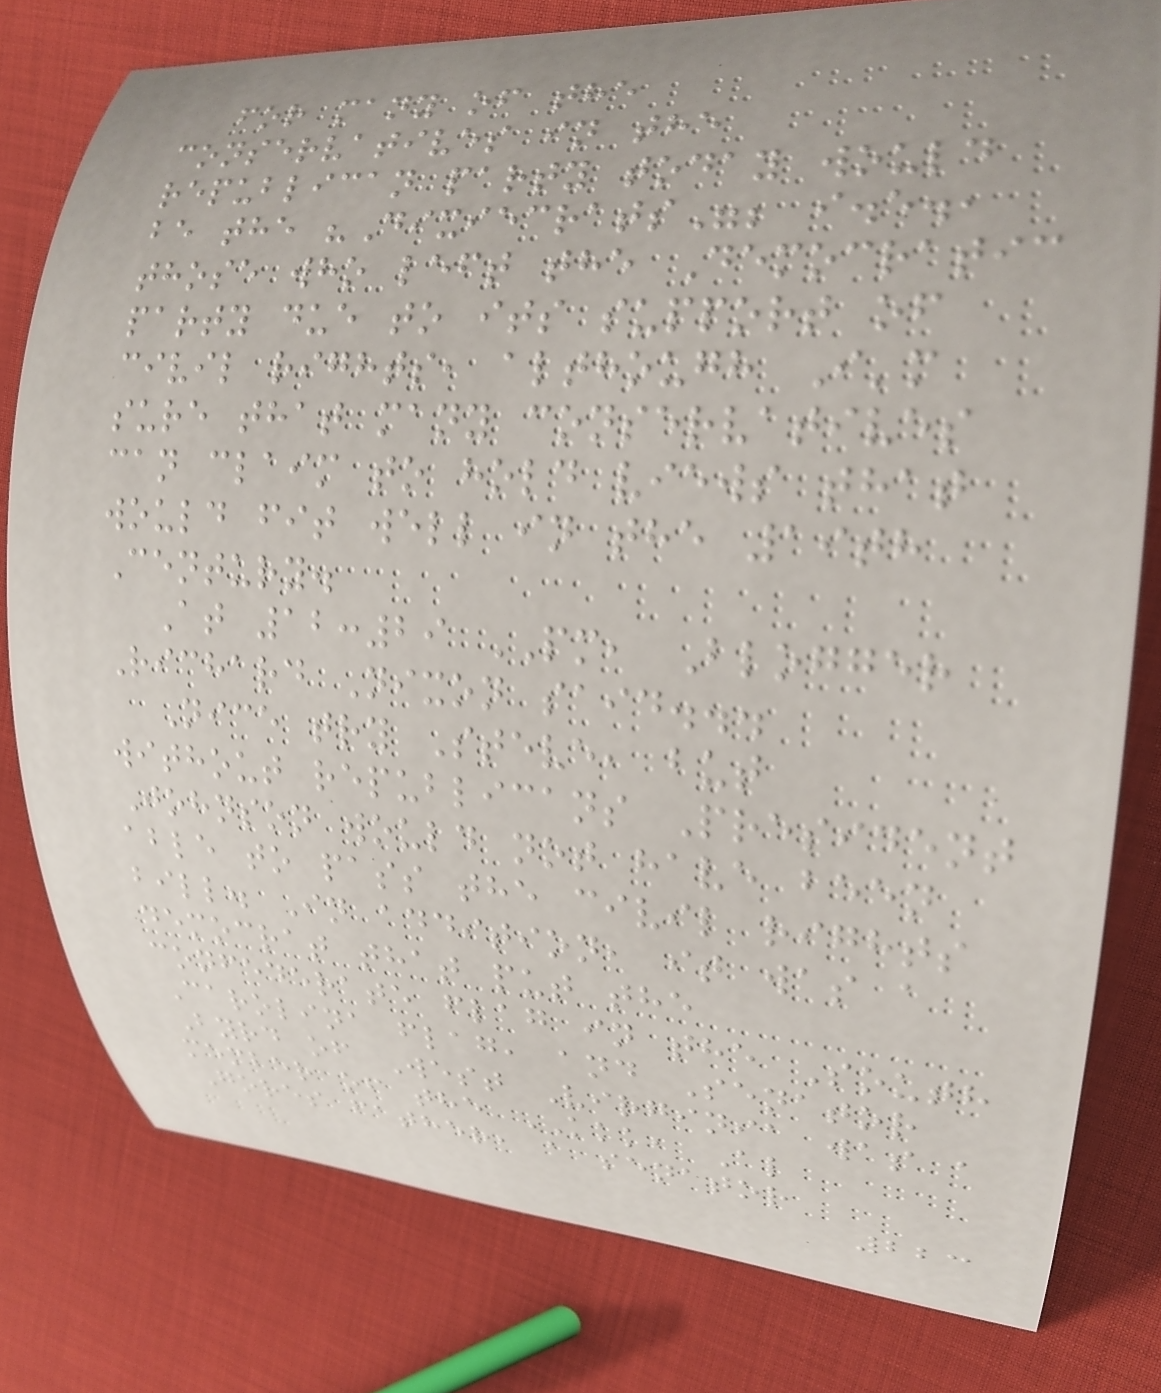for many of the
conservatives in the
republican party today would
be the "Dixiecrats"; i.e.,
those who left the Democratic
party due to its support of
civil rights, although I'm
sure that many conservatives
can claim to hold views that
would fit well in the 19th
Century.
At 12:29 PM, Blogger
Richard Nixon said...
Nice try Steve, but
without republicans President
Johnson would not have been
able to pass the civil rights
bill. In addition, it was a
democrat that put the
confederate flag in the South
Carolina flag, and Senator
Byrd of West Virginia was a
member of the KKK, Al
Gores father, a senator
223
